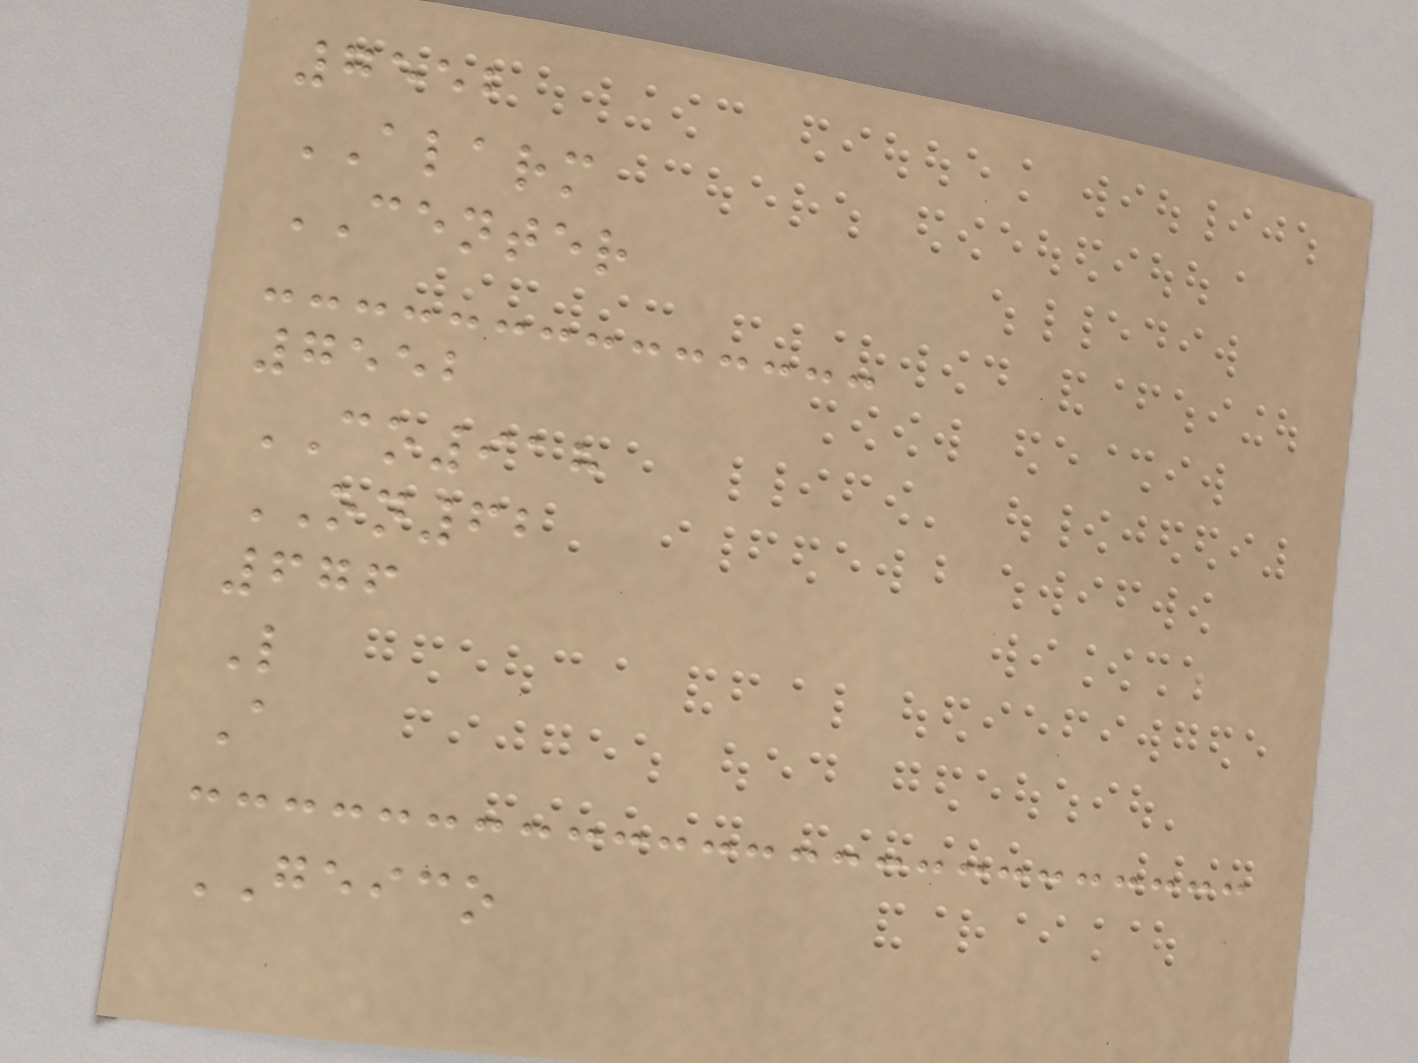7552
ALARM
CENTER
7552
CO918
ON62
676
L
A
GEICO
